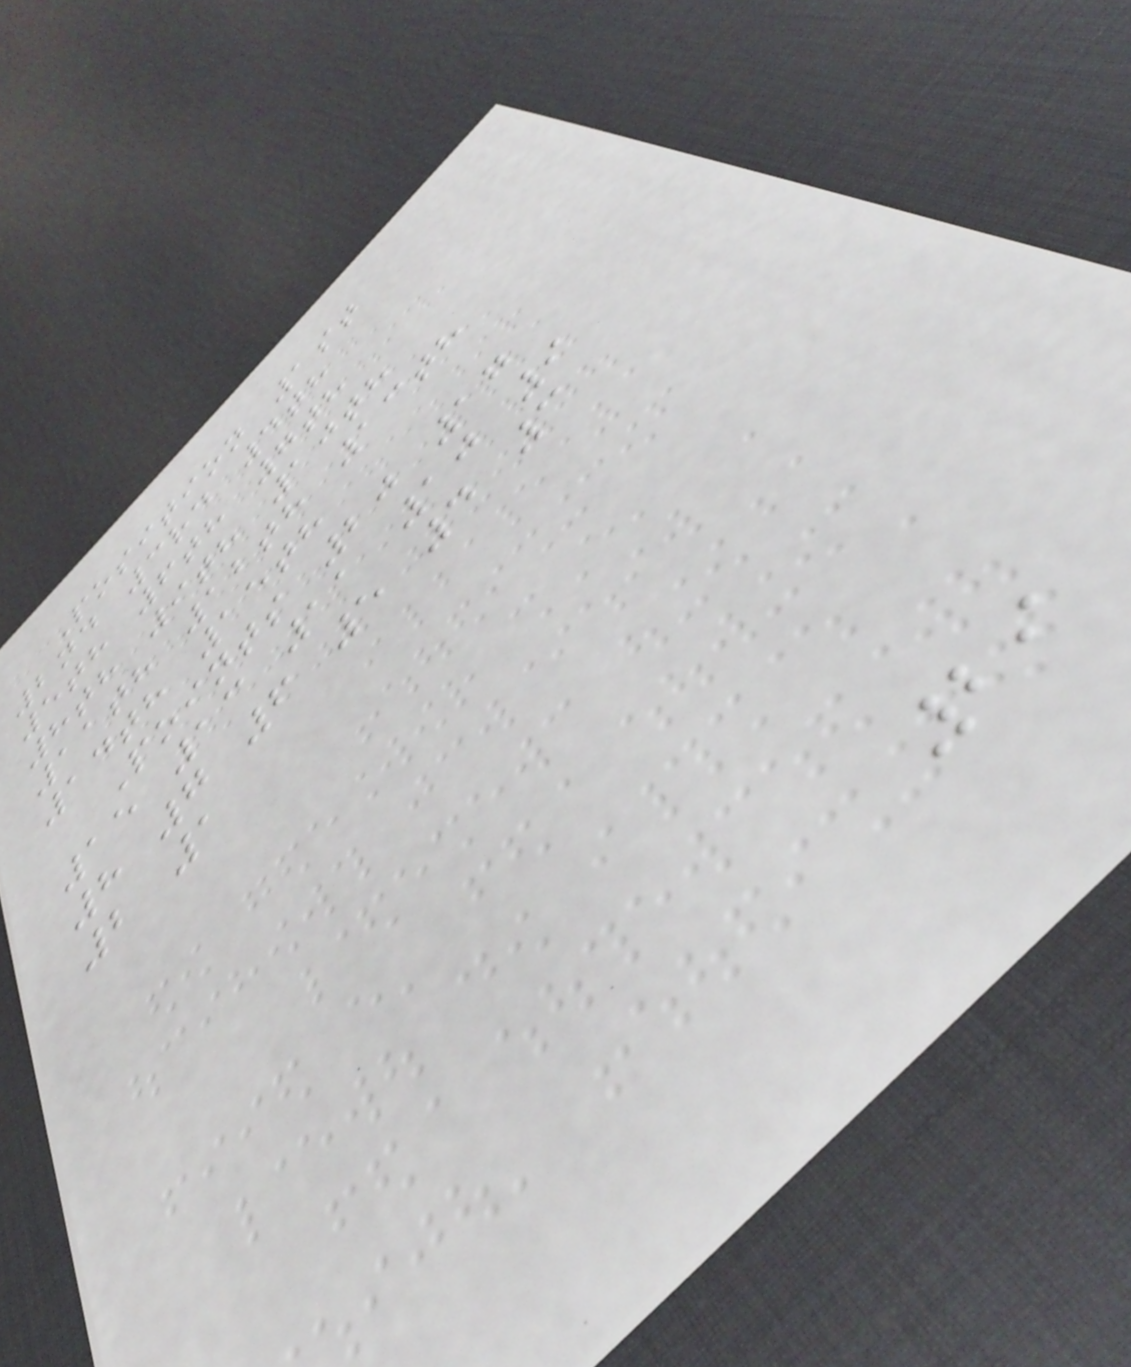Position 1st
2nd 3rd 4th
5th 6th 7th
8th 9th 10th
11th 12th 13th
14th 15th
Points 20 17
15 13 11 10 9
8 7 6 5 4 3
2 1
29
